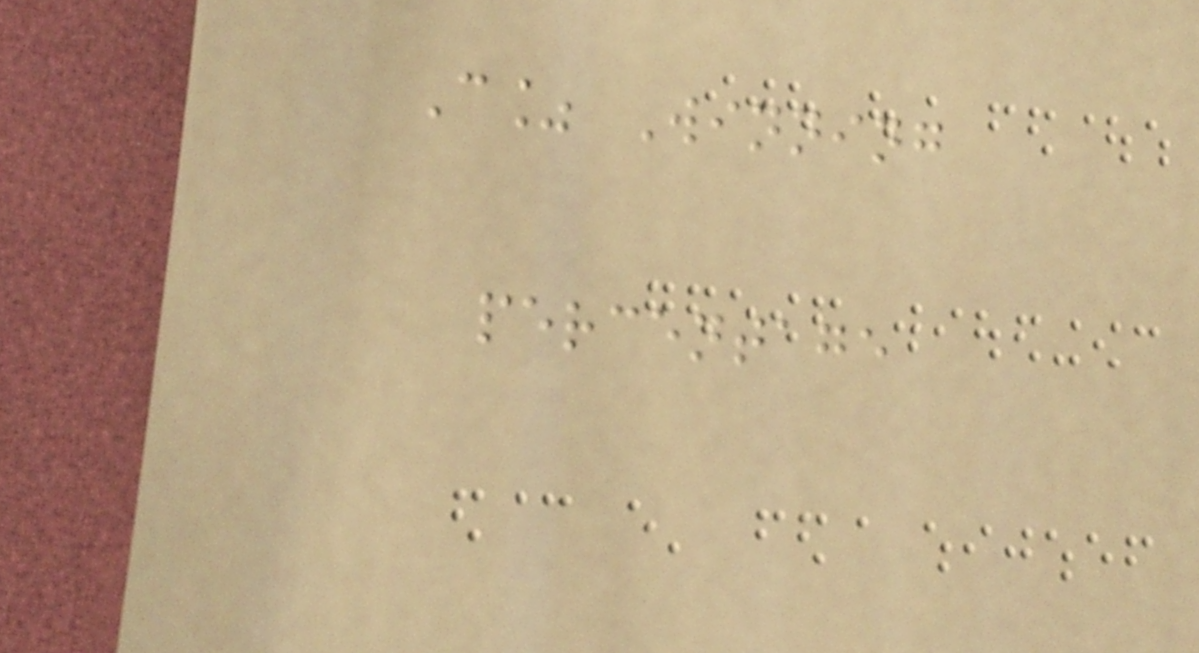C% Winning
percentage
